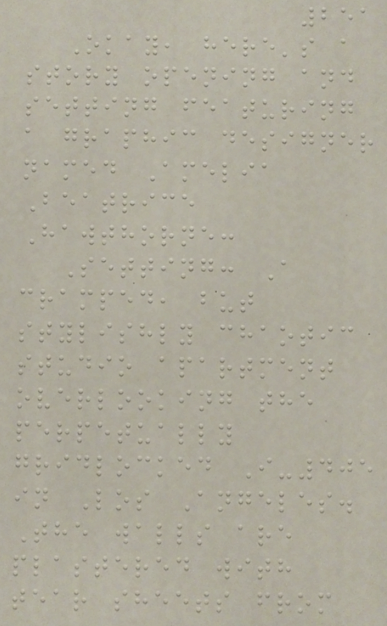251
Okay, here's a
story opening and
setting featuring
a graphic designer
named Amelia
Beatrice
Hawthorne:
Setting: A
cramped, but
stylishly chaotic
studio apartment
overlooking the
perpetually
gridlocked I-405
in Los Angeles.
The walls are
plastered with
tear sheets from
